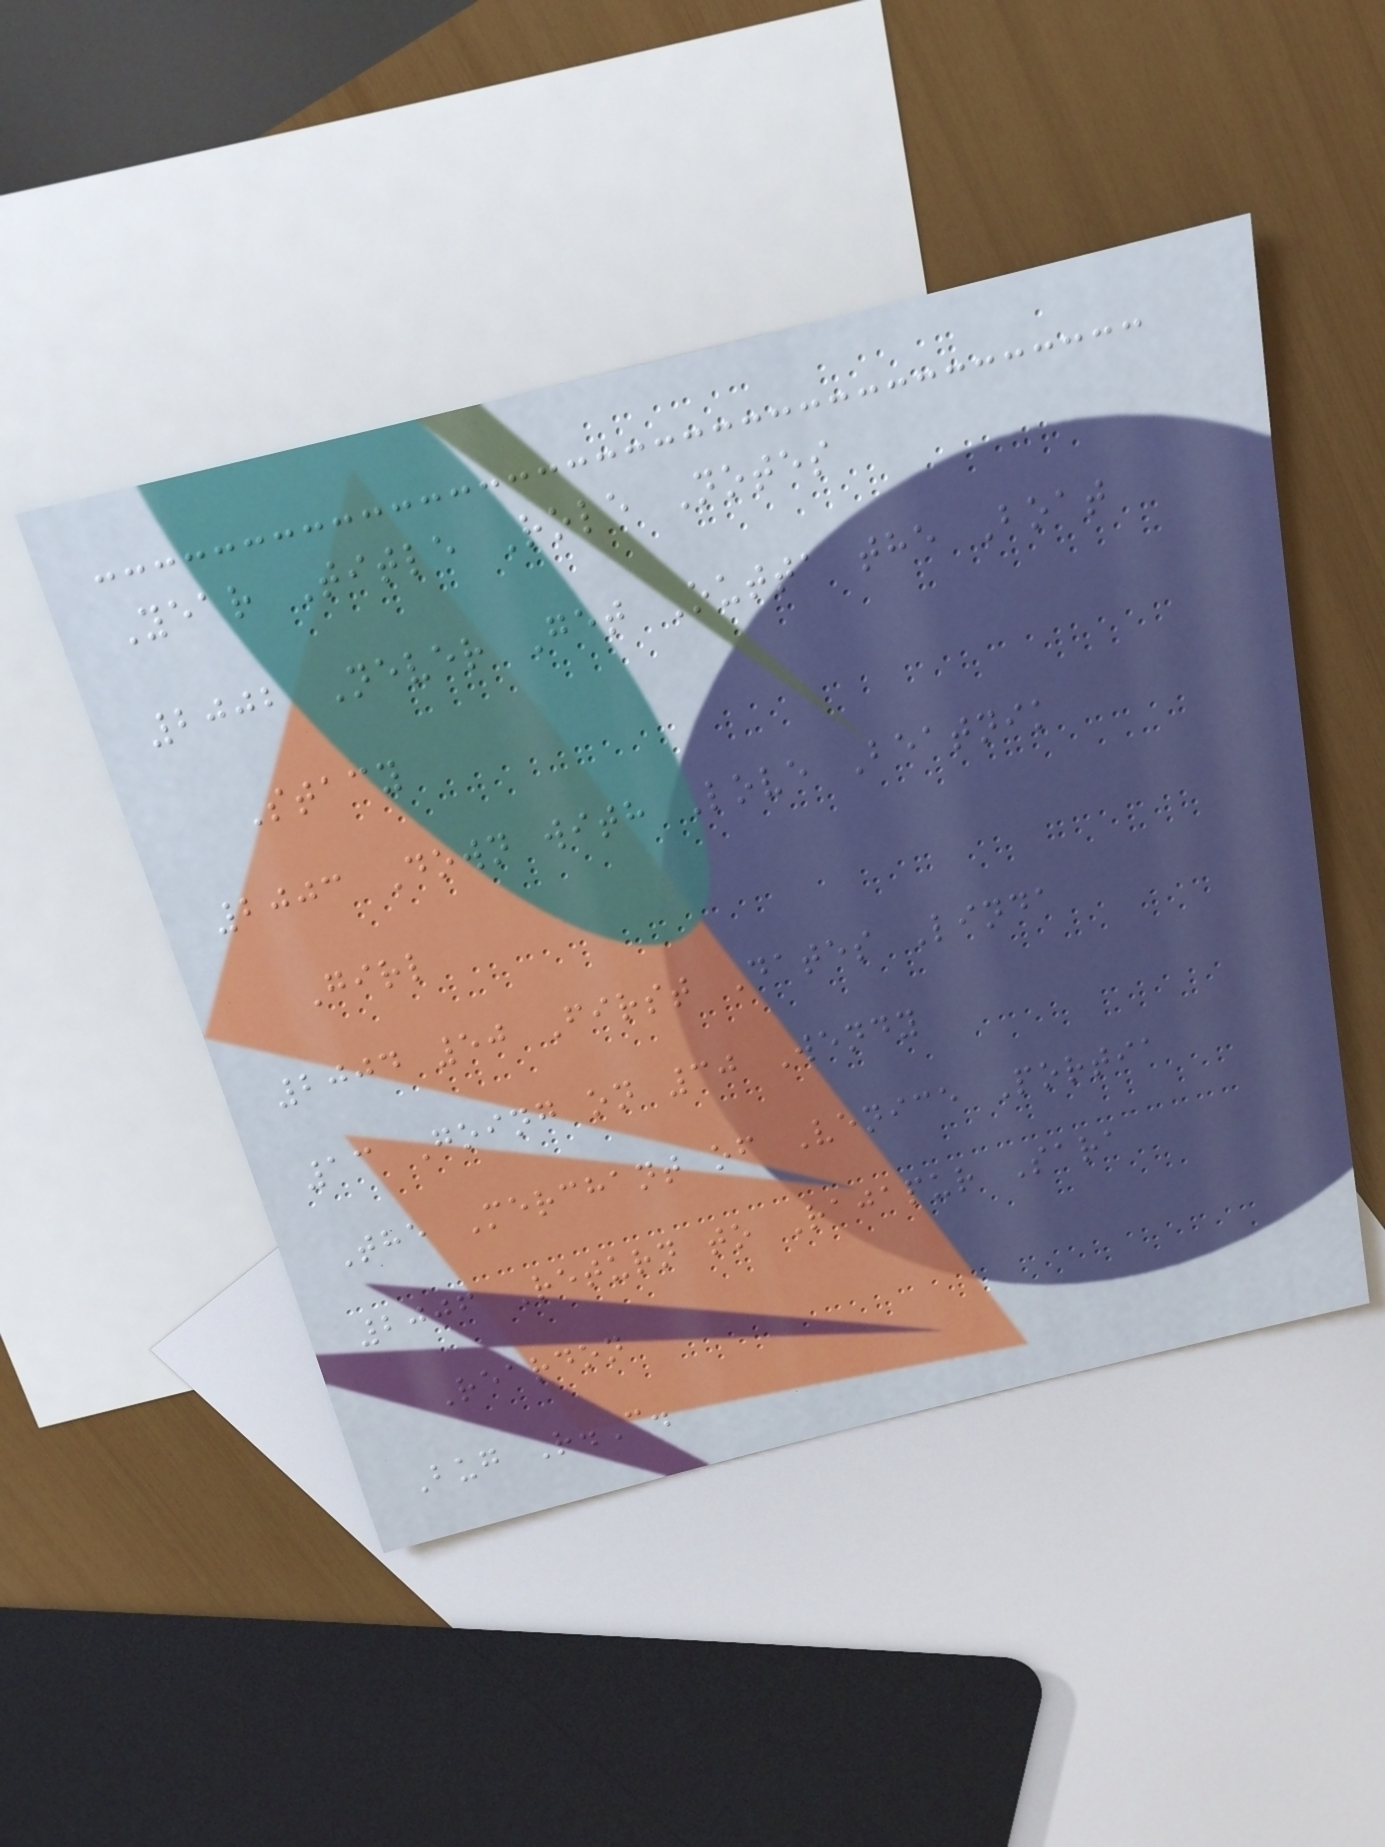Year Title Role Notes
2002 Never Get Outta the Boat
Stacy
2003 Down with Love Beatnik
Girl
2004 50 First Dates Linda
13 Going on 30 Wendy
The Merchant of Venice Portia
2006 Return to Rajapur Sara
Reardon
Bug R.C.
